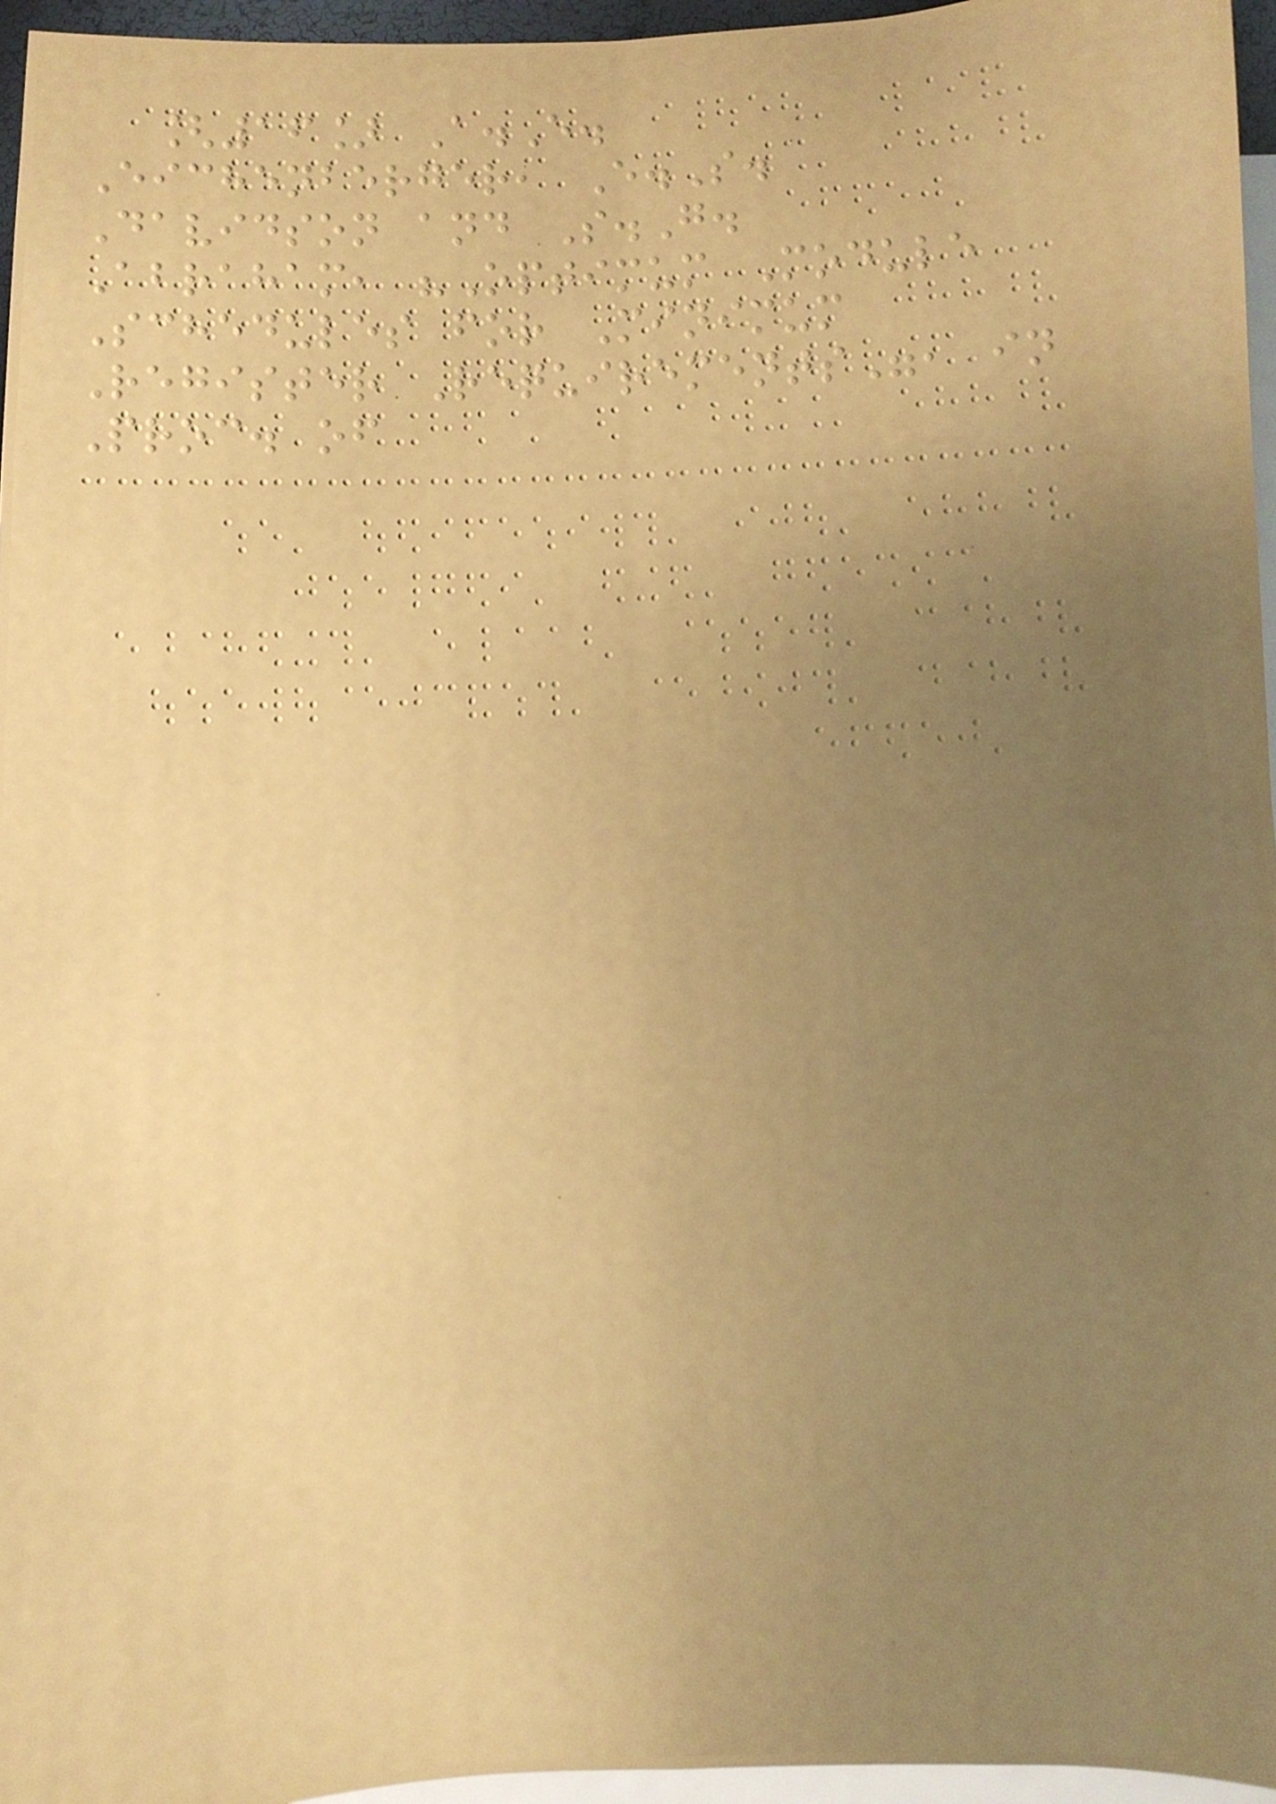[16] A.E.
Eichenberger, E.S.
Davidson and S.G.
Abraham, "Optimum Module
Schedules for Minimum
Register Requirements", in
Proc. of
